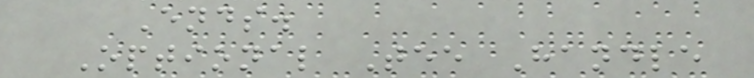Ends.
Optional Tee Handle
